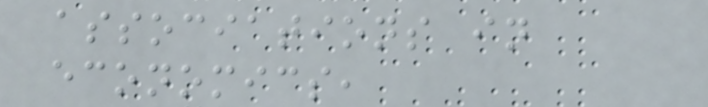associations in
economics,
